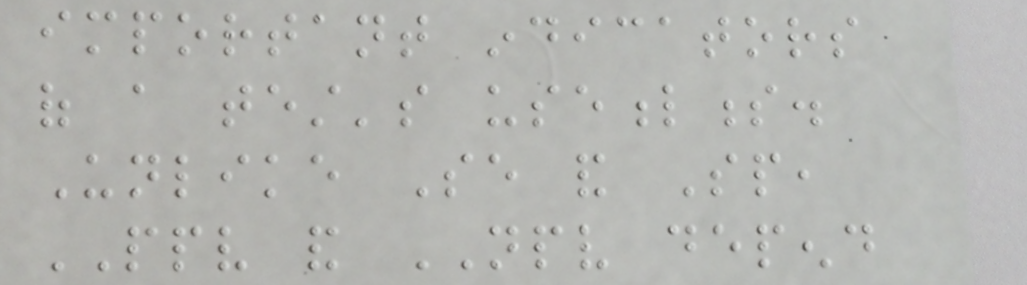important indicators
of a test's usefulness.
Unlike Se and Sp,
PPV and NPV depend
